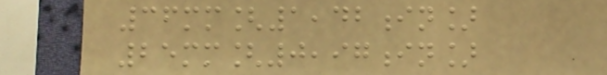36mm[1,42in]
25mm[0,97in]
